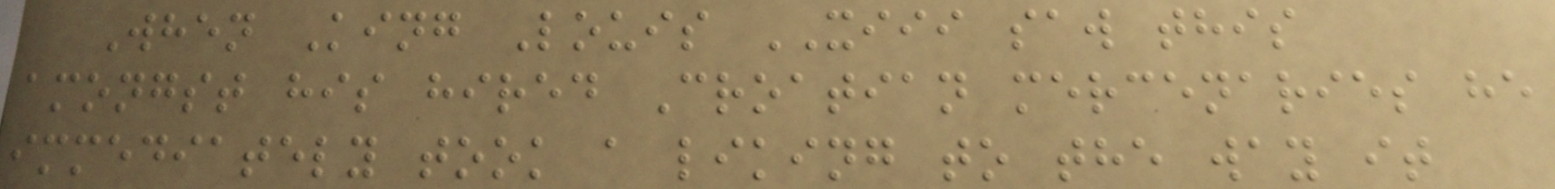When King Louis XIII saw this
amongst his hired Croatian mercenaries he
immediately took a liking to the way it
